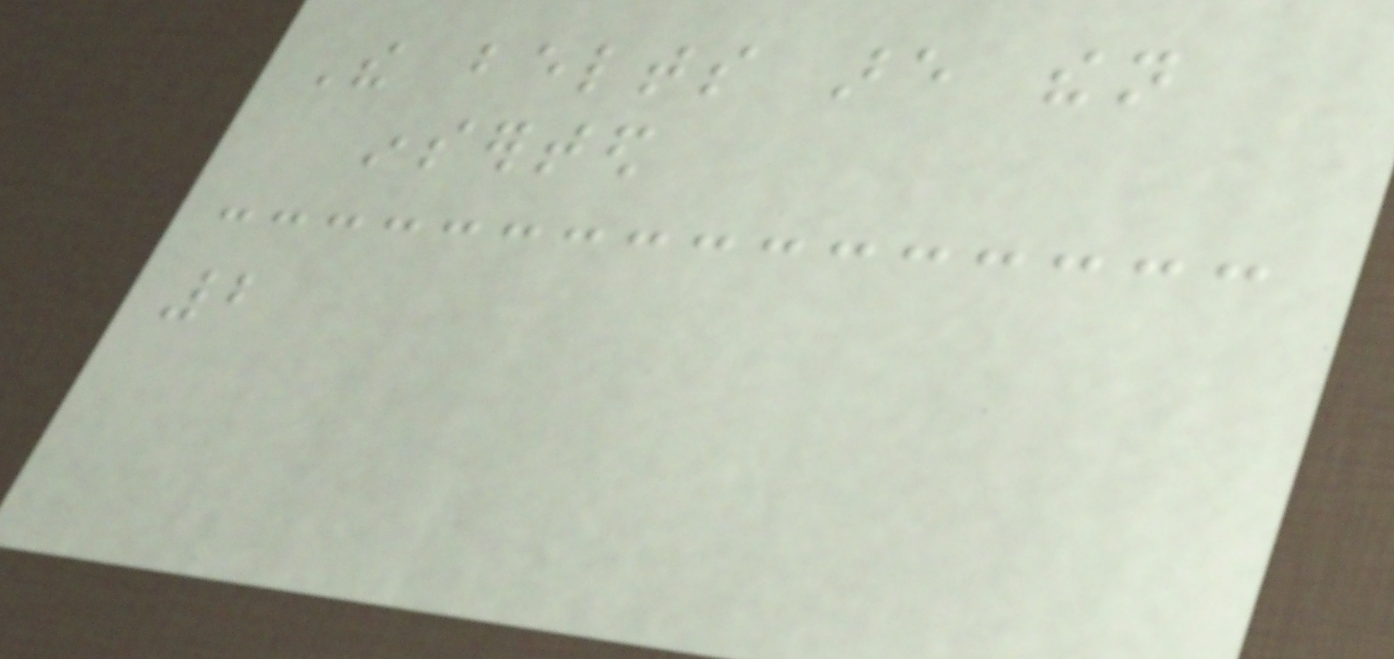The belts are then
inserted
2
